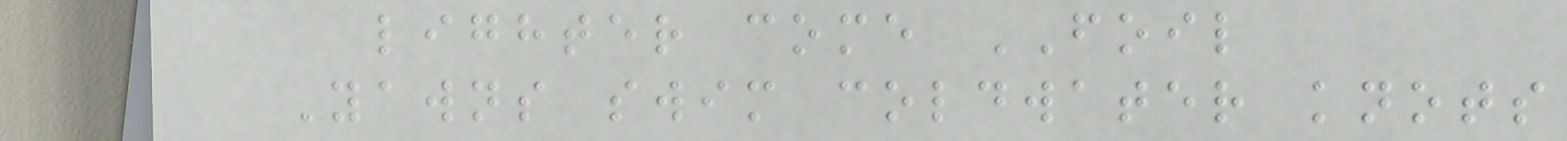lighter come FOIL
Yawns swim coldwater knots
